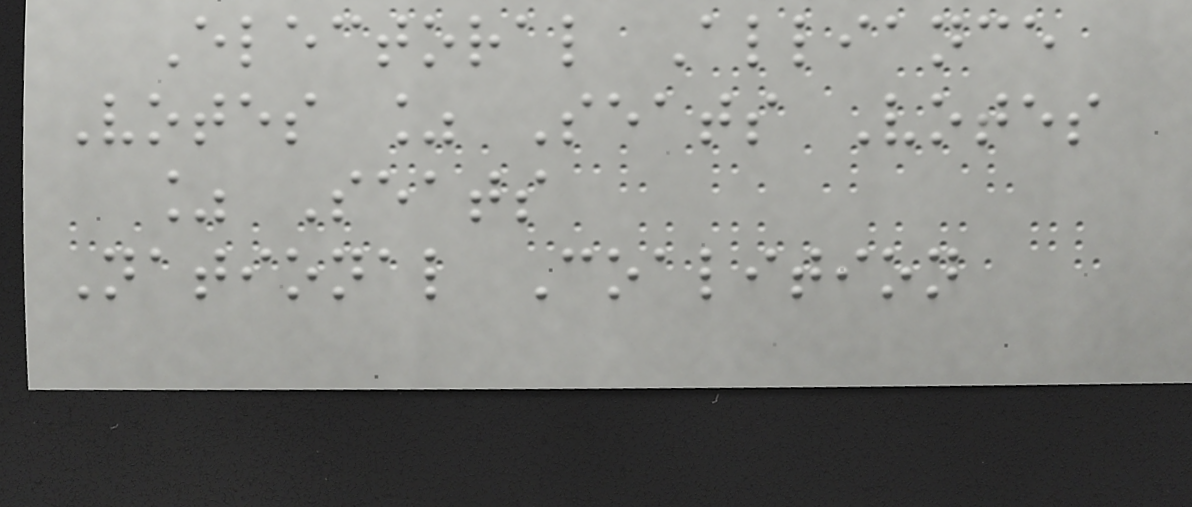Electoral Alliance
Votes % Seats Votes
% Seats
National Coalition
